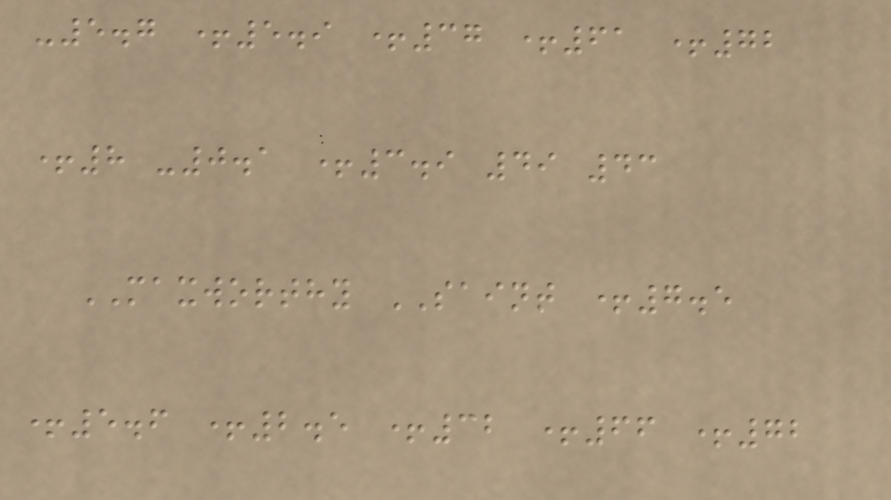-5.7 +5.9 +37 +61 +72
+8 -0.1 +3.9 49 43
MAXWORTHY SAINT +7.5
+5.6 +2.5 +32 +66 +72
